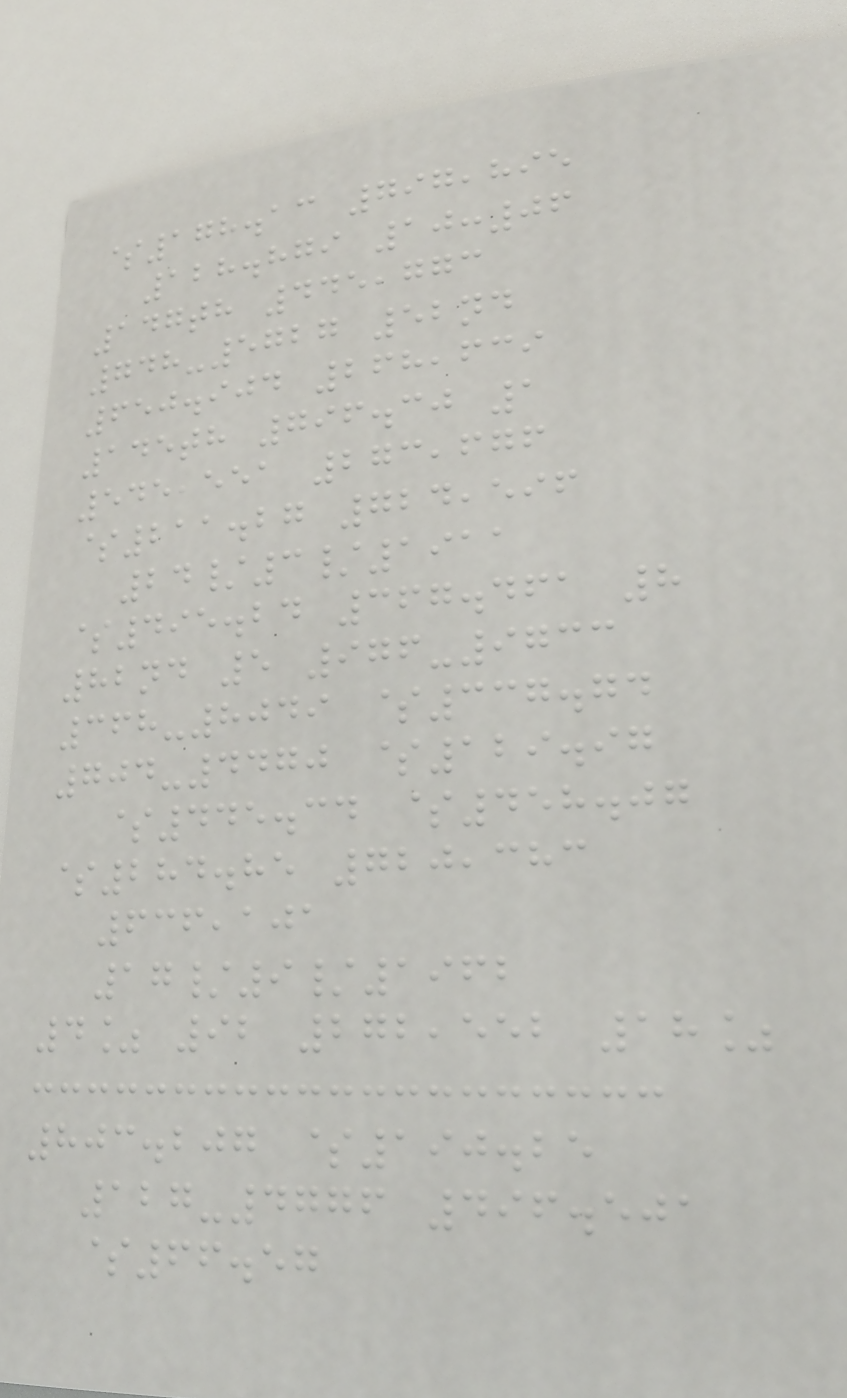$178.13 797,895
128.879 10:06
147th 445,773
748-5727 52nd
650.904 268,639
145th 796.30 1
545,551 273,676
$211.27 724,596
24/3/1911
$495.24 367.461 8
82nd 5 976-9733
368-8049 $337.74
704-4470 $129.97
$445.34 $458.07
$284.85 720,383
636,101
17/9/1962
4% 92 272,552 18%
803.207 $190.25
127-4776 496.501
$66.57
